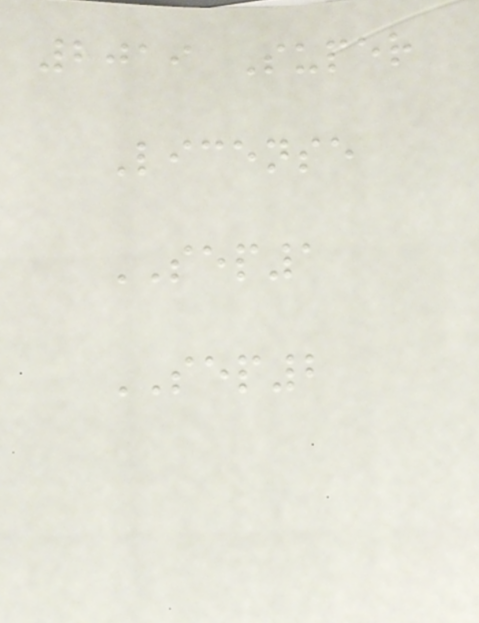2019 Super
License
SEP1
SEP2
